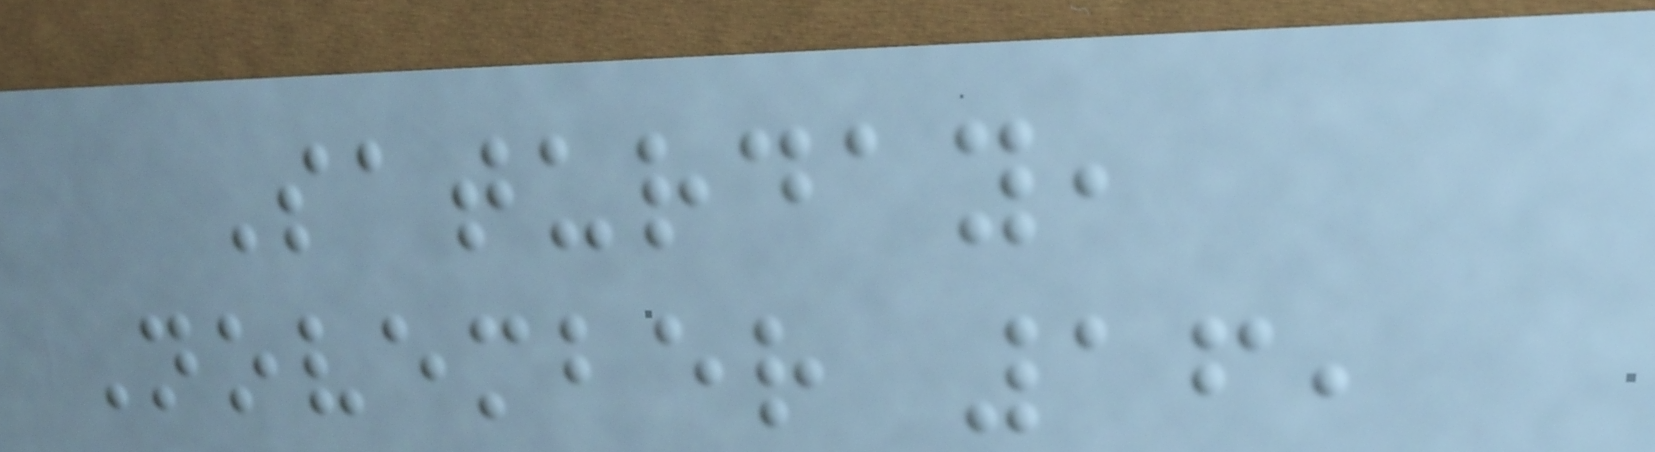Saturday,
November 16,
